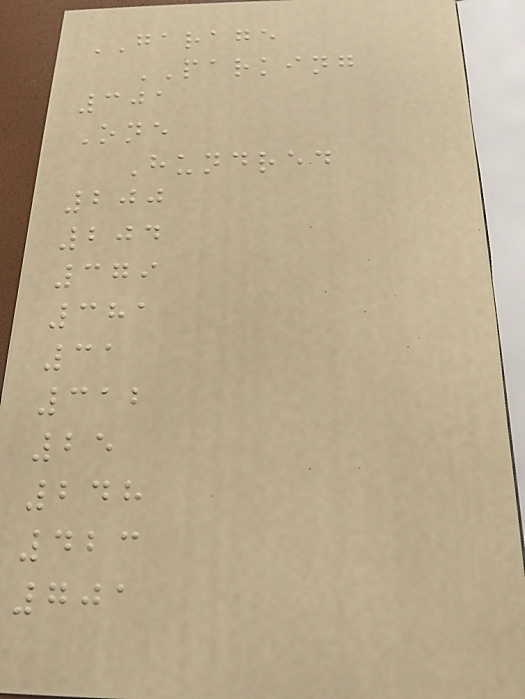GARAGE
PARKING
301
One
Hundred
200
204
379
381
31
312
25
248
423
701
